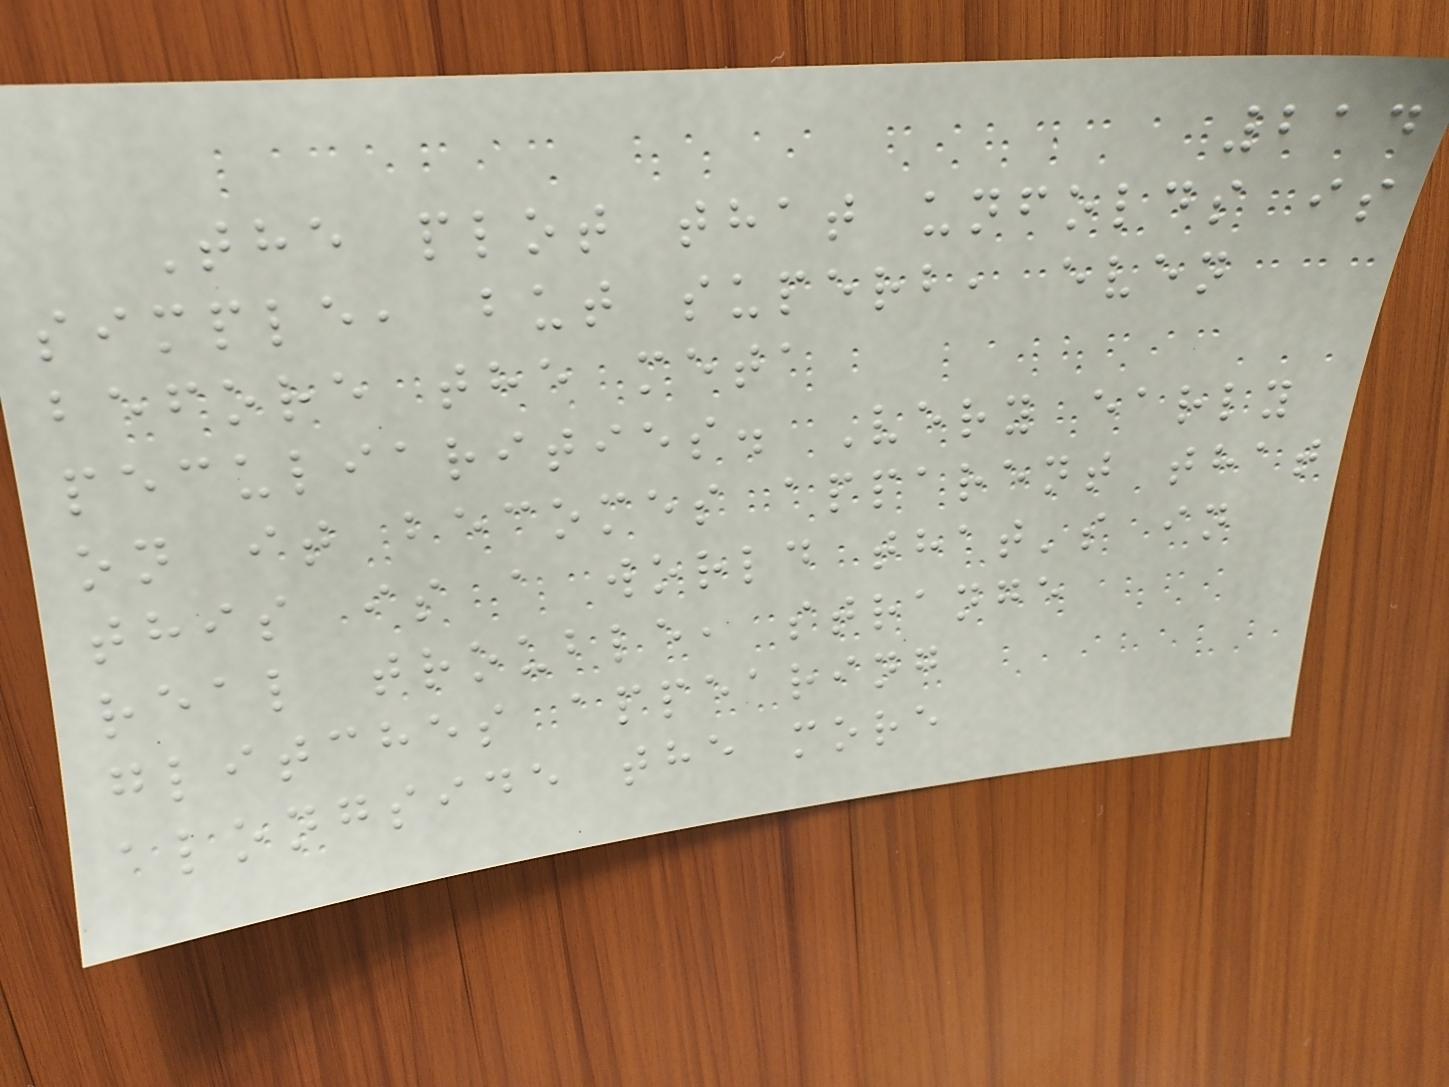214
The plot that unfolds is
simple, but superb, even
before the meta
peculiarities. Very early
on it becomes apparent that
this is a world that's in
real trouble, strange
glitches appearing
alongside the more
